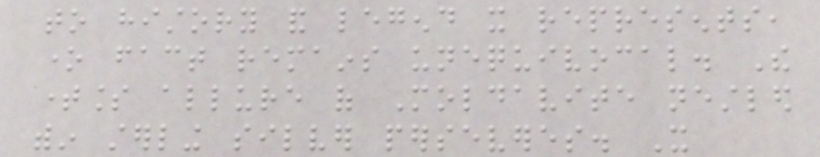to history and legend it represents,
one fact remains unequivocal. The
timeless allure of Moldavite nestled
within sterling silver perseveres. It
